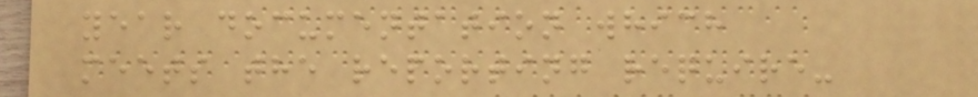year documentation which
meets the reporting require-
